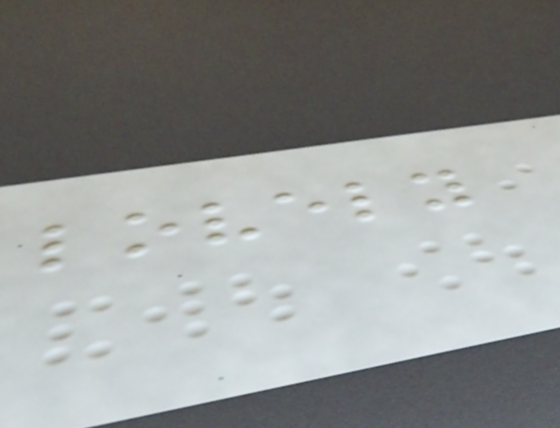lovely
